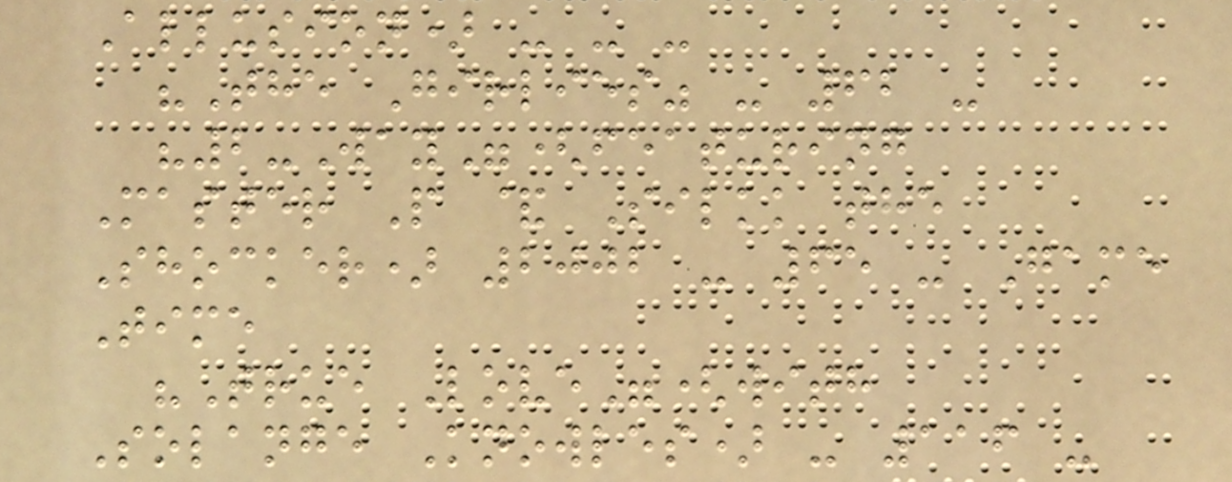Allusion) - - -
"The Girlies" - 62 -
"2-Way"(featuring
Master P & Silkk the
Shocker) 2002 - 65 - Game
Time
"True Love"(with
Solange Knowles) - 116 -
